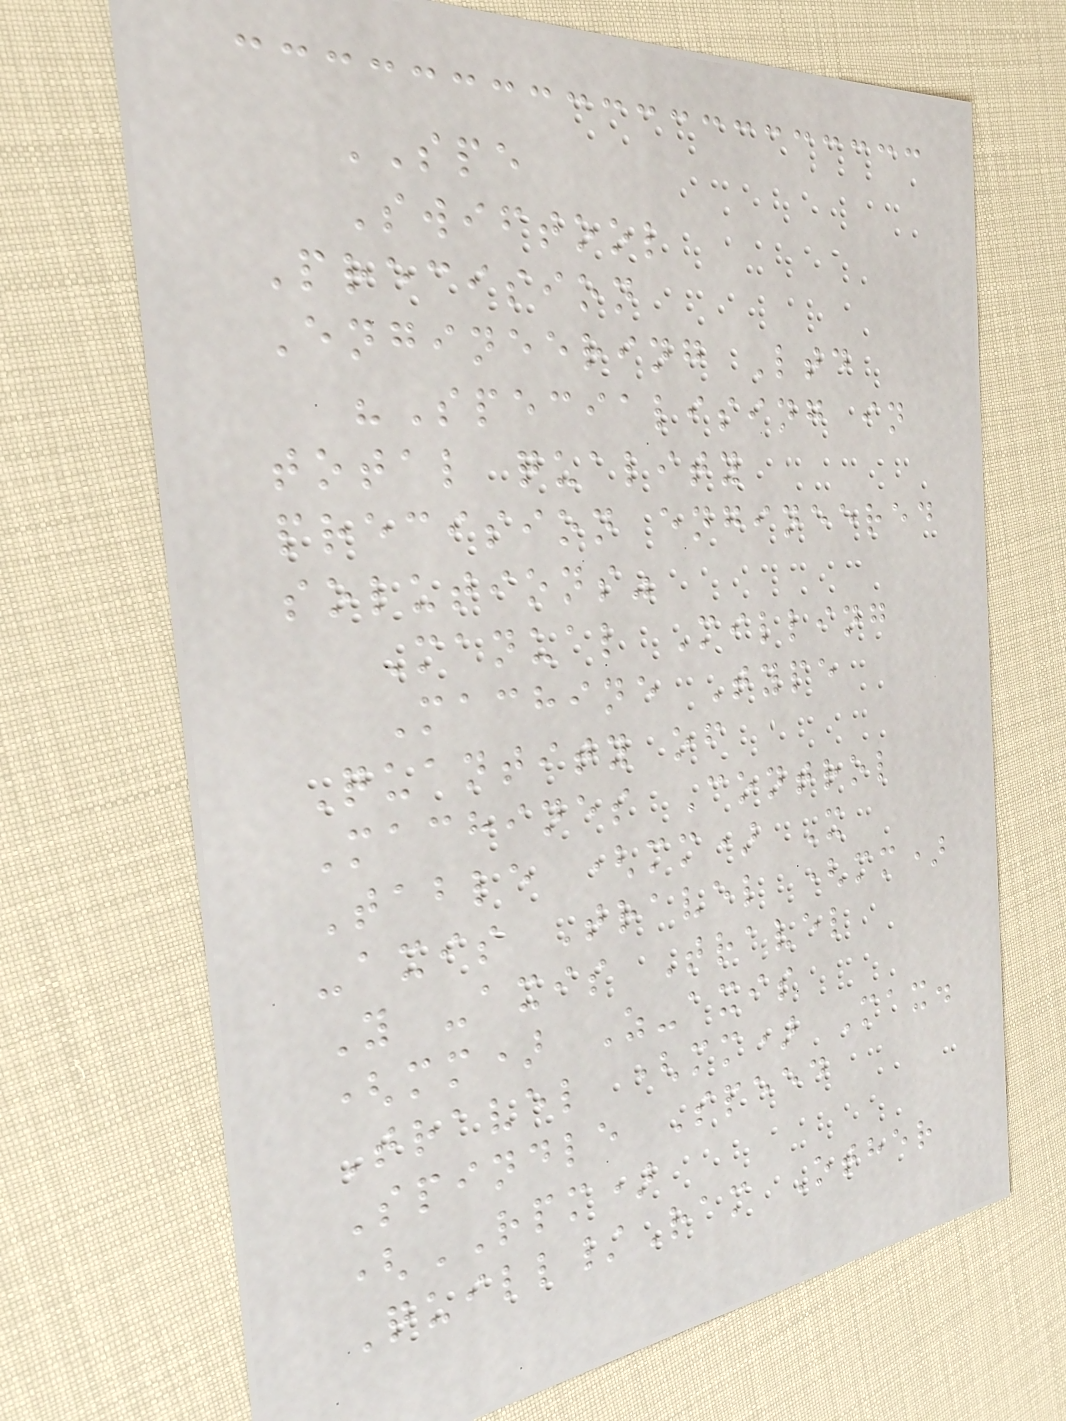SPE
Swiftool
Precision
Engineering Ltd
"Specialising in
total quality
precision engineered
solutions"
Manual Milling
Machine Type
Quantity of
Machines Control
Table (mm) X
-axis Travel (mm)
Y -axis Travel
(mm) Z-axis
Travel (mm) Max.
Spindle Speed
(RPM)
Quill/Ram Other
